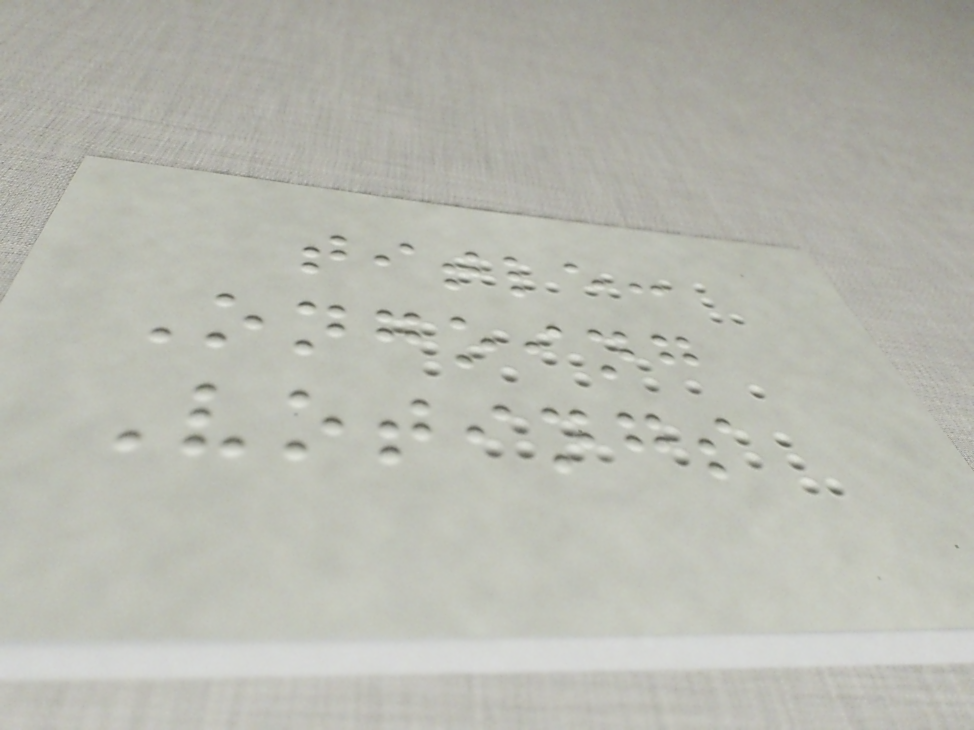title:
Ongoing
Votings
